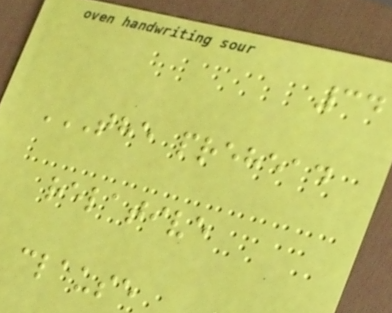34
THE PREHEAD
RELATIVE
CLAUSE
